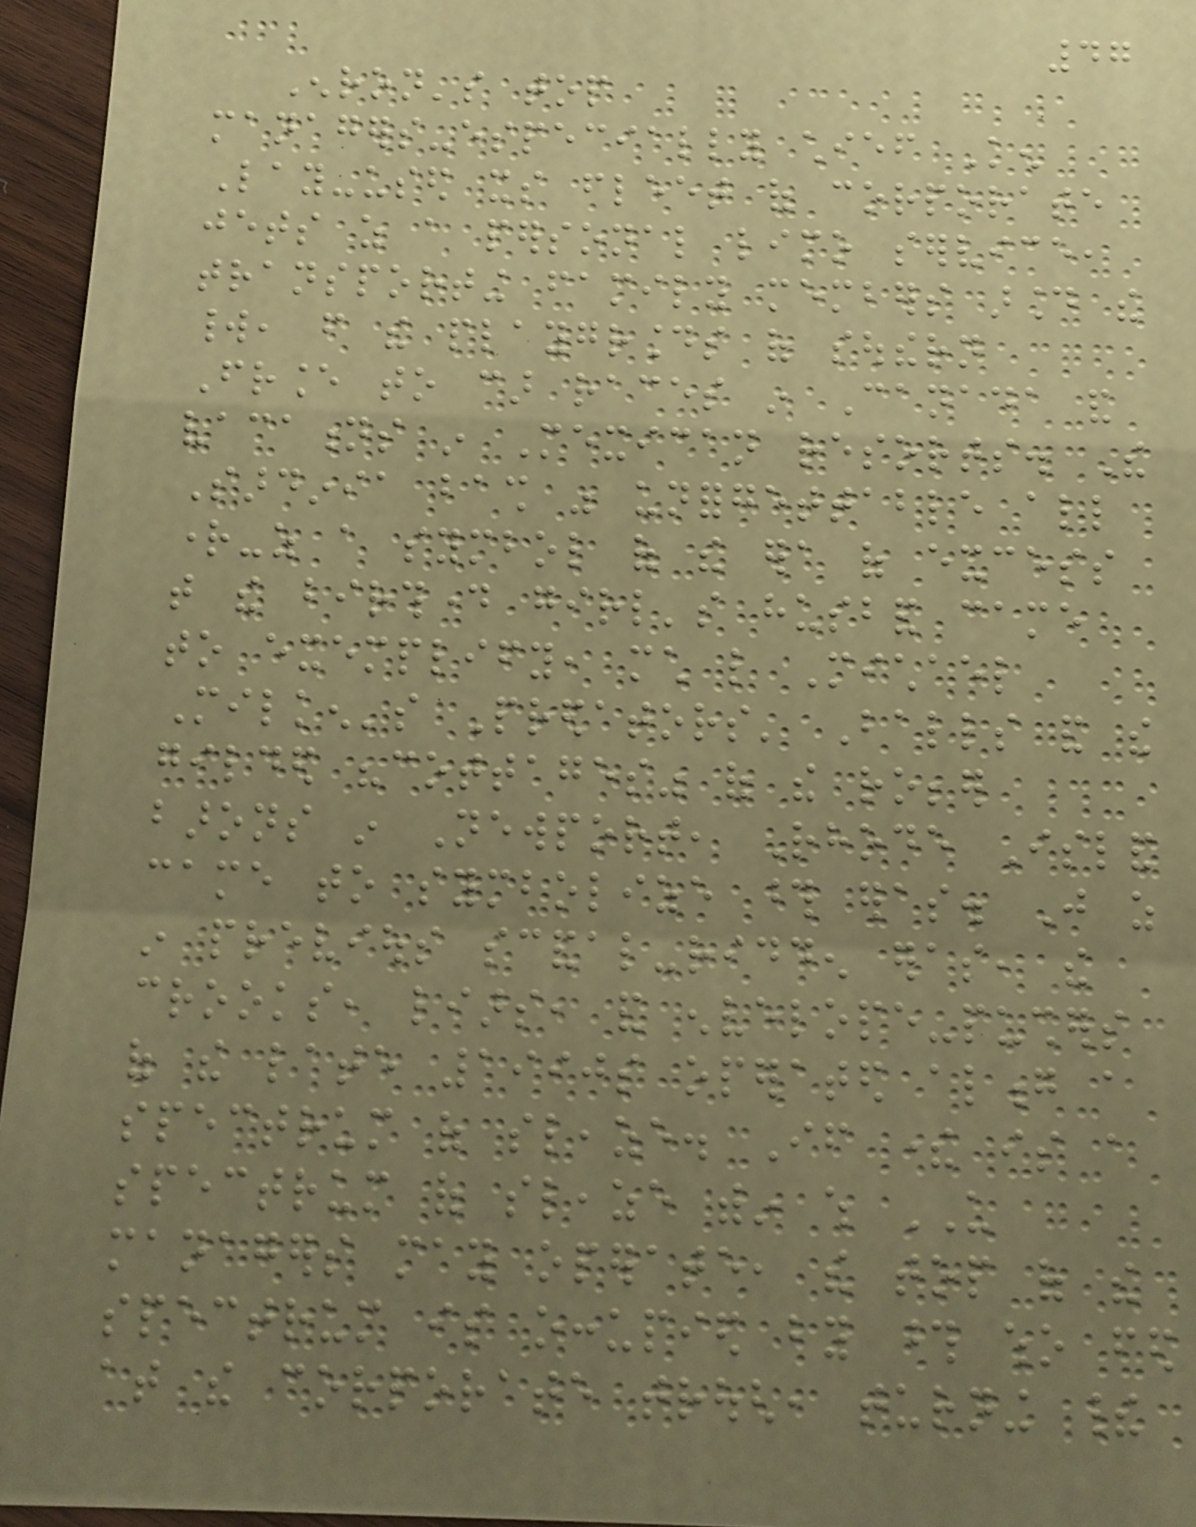47
Enron's top
managers-especially chief Ken
Lay-used its fleet of corporate
jets as a personal limo service,
transporting family members around the
world, from the playgrounds of southern
France to car races in Canada and
vacations in Mexican resorts. The
Sardinia bash was unforgettable all
right-as a symbol of the era of excess
that the birthday girl's husband came
to exemplify, much like Michael
Milken's Predators' Balls and the
gilded "cottages" of the robber
barons in Newport, Rhode Island
came to symbolize those eras. Just as
in previous scandal-ridden eras, the
crooks, liars, and envelope-pushers
of the late 1990s operated along a
spectrum of sleaze. If there is a
spectrum of sleaze within which US
managers may operate, the top of the
spectrum is occupied by those who fed
at the corporate trough, turning their
